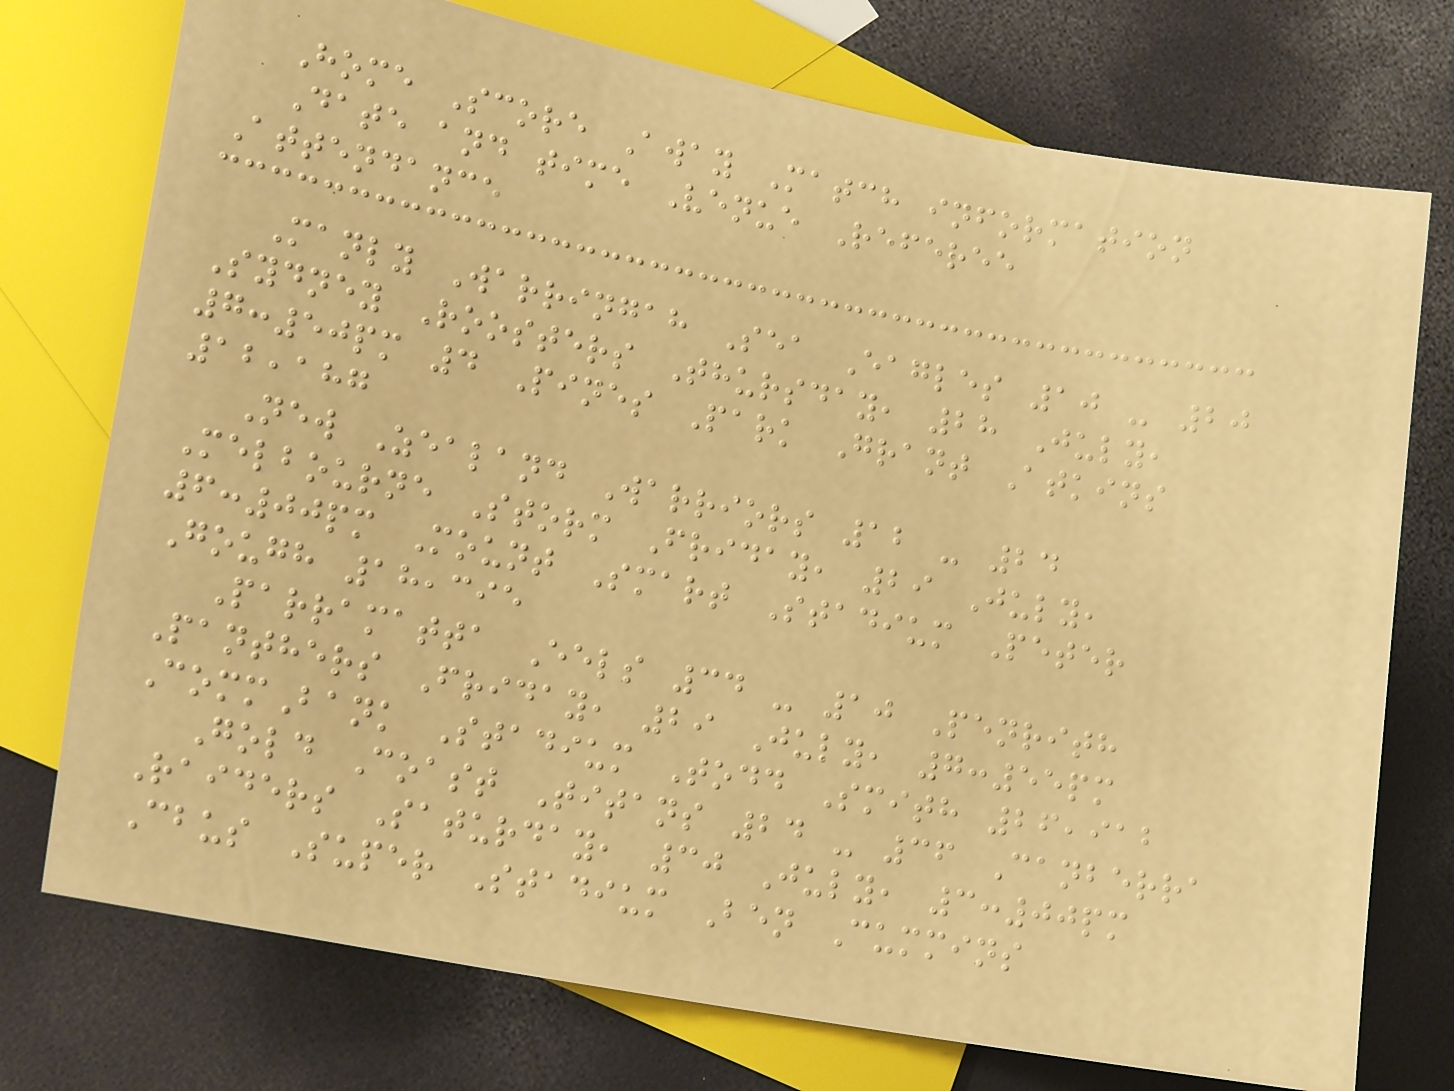Home Score Away Match information
Date and time Venue Referee
Attendance
Manly Warringah Sea Eagles 10 - 20
Sydney Roosters Thursday, 28 July,
7:50pm 4 Pines Park Grant Atkins
12,187
New Zealand Warriors 12 - 24
Melbourne Storm Friday, 29 July,
6:00pm Mount Smart Stadium Peter
Gough 18,395
Parramatta Eels 34 - 10 Penrith
Panthers Friday, 29 July, 7:55pm
CommBank Stadium Todd Smith 26,912
Gold Coast Titans 24 - 36 Canberra
Raiders Saturday, 30 July, 3:00pm
Cbus Super Stadium Ben Cummins
